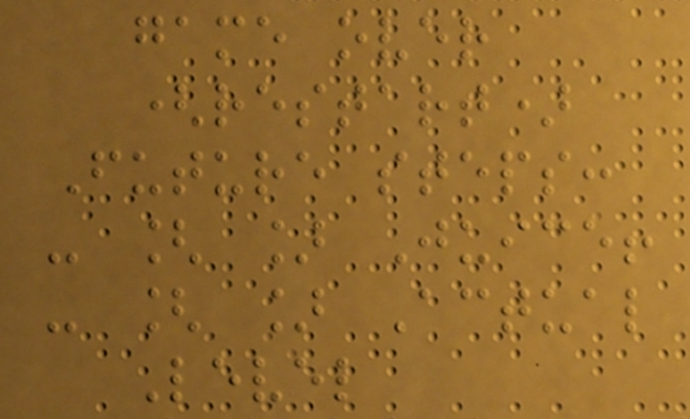game over
(restart)
Future steps:
- [ ] Juice!
- [ ] Actual
Level
